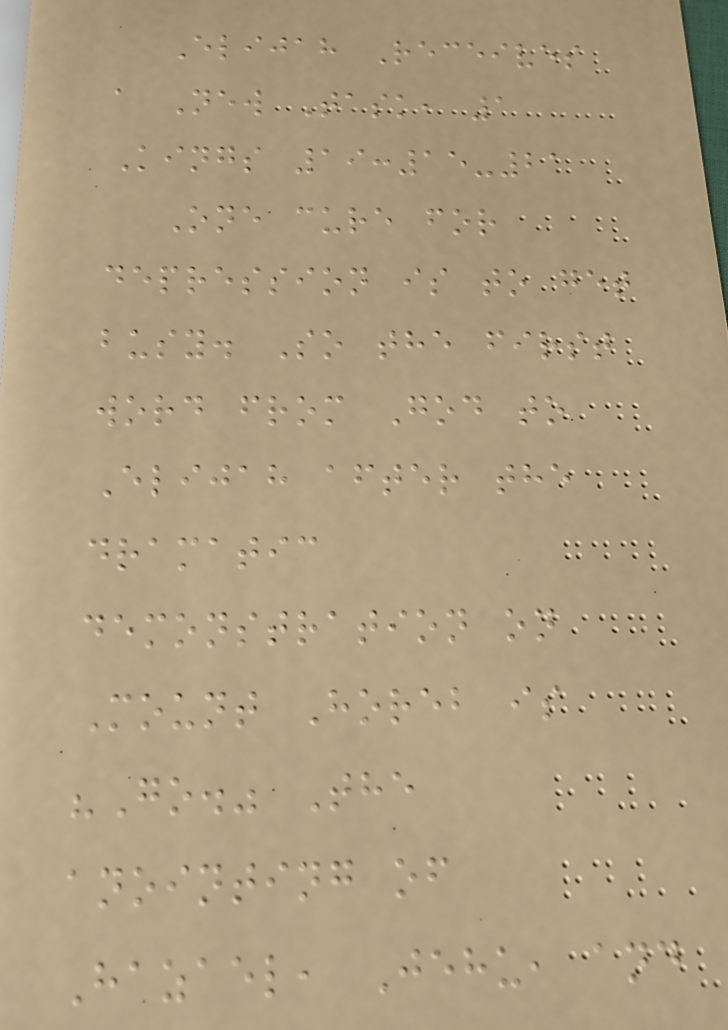Elijah Receives
a New Task, 1
Kings 19:15-21
One cure for
depression is to get
busy. So the first
word from God to
Elijah after the
dramatic
demonstration on
Mount Horeb is
"Go." The
anointing of
Hazael, Jehu, and
